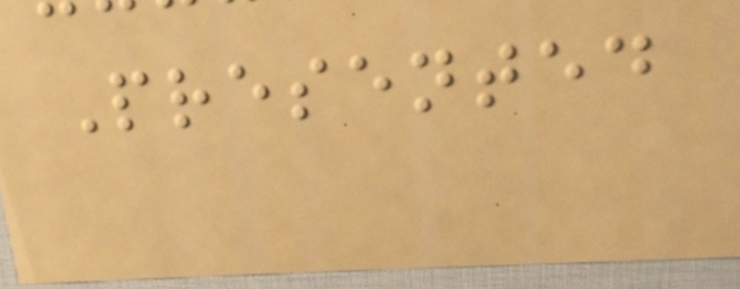Presented
